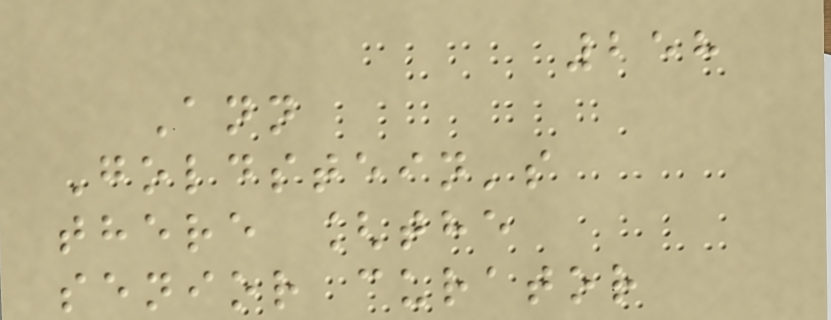258
Ann
Goldstein's
there [the
senior curator
